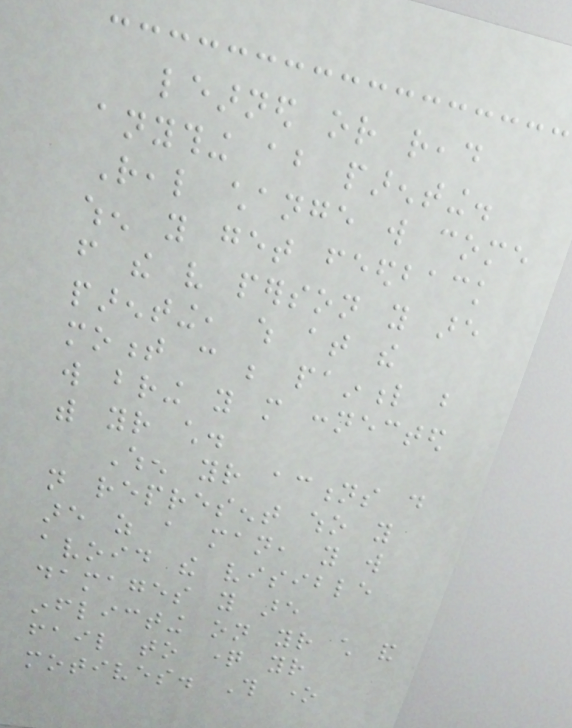learned or read
anything about parenting.
Real change will come
when you get feedback
from the very person you are
parenting, which at the
moment can be painful but
will bring you more connected
with your child.
When your actions do
not represent who you
are as a man, you will
avoid the visible
damages you are
inflicting on your child and
fail to question your
motives. This one
